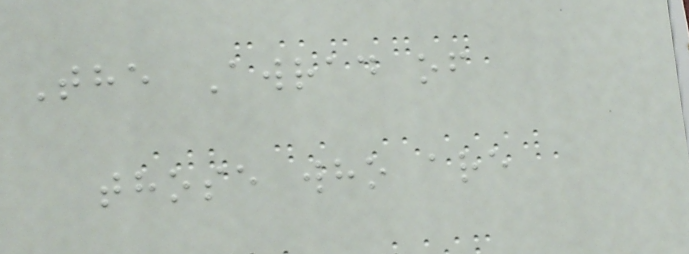The Awrad of
those who are
